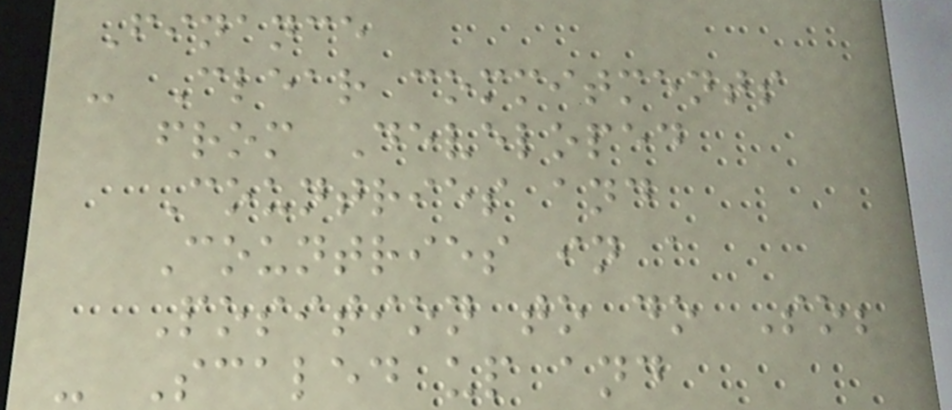Finance
- Clear commitments
from Developed
Countries and
Countries in a
Position to do So;
- Scaled up and
